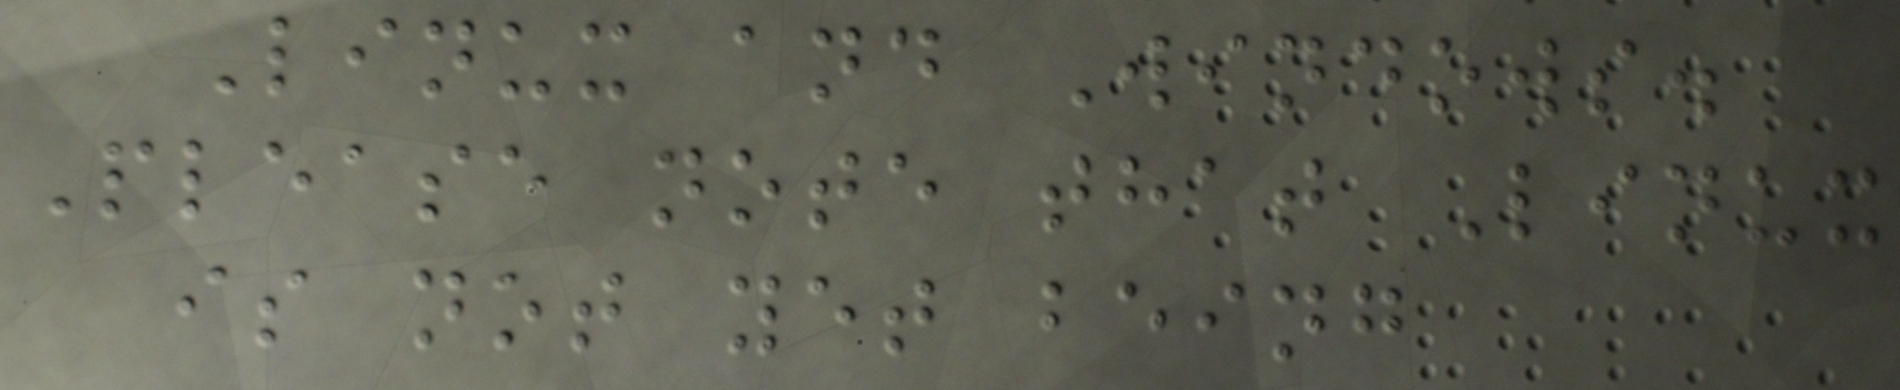Linux and Windows.
Please note that Linux
is not yet being
